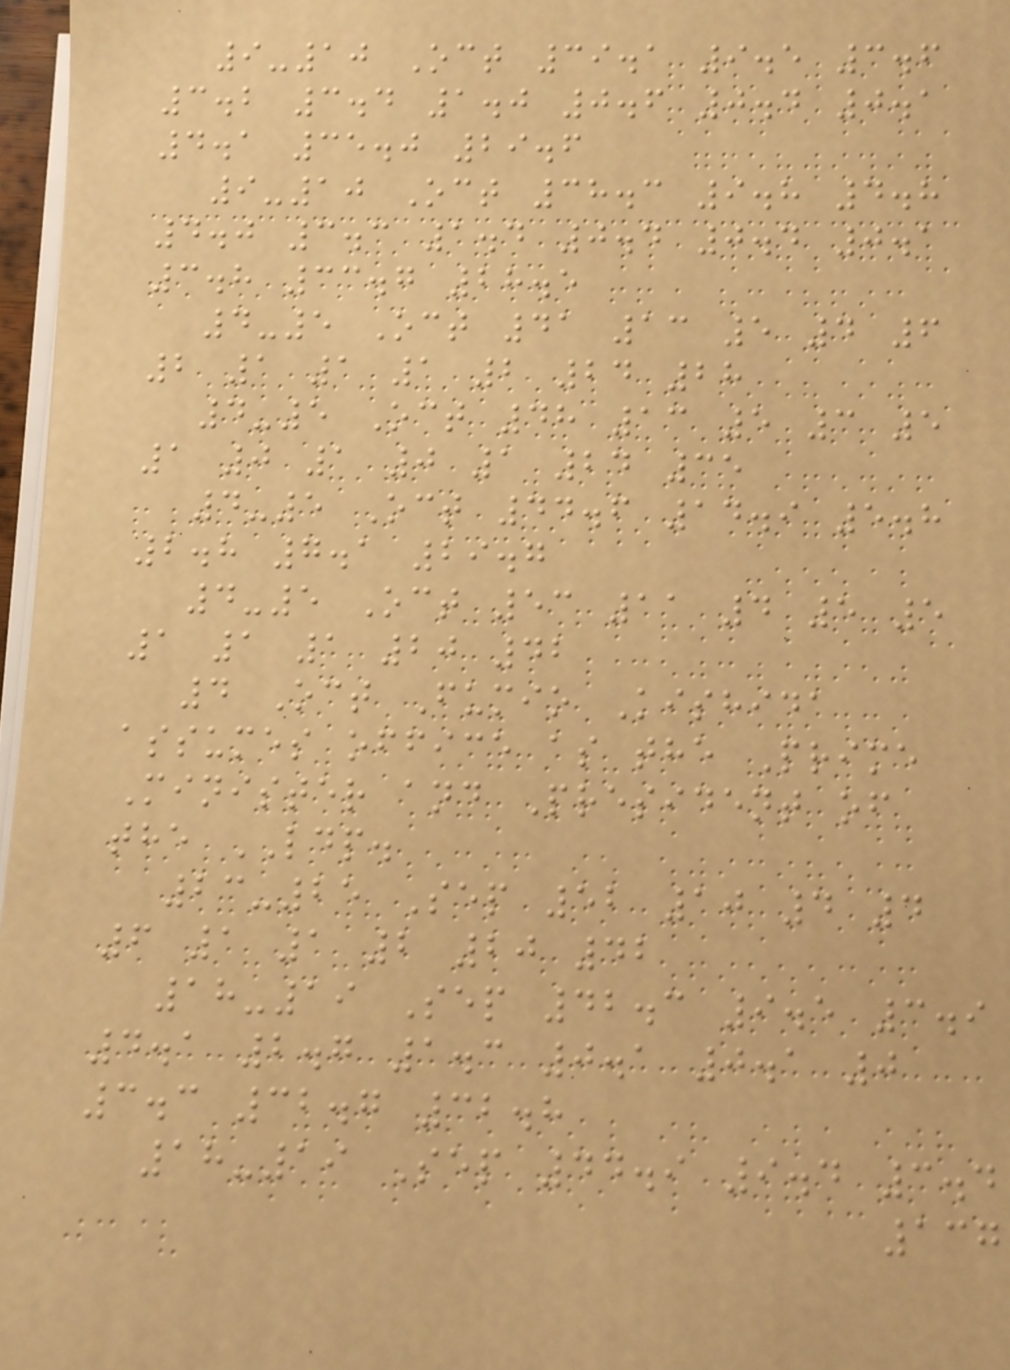9-10 Oct 39.1 9.5 3.6
3.2 3.4 1.0 0.6 0.4 0.1
4.1 35.0 29.6
9-10 Oct 38.3 9.8 4.8
4.0 3.3 1.4 0.4 0.4 0.1
3.8 33.7 28.5
4-5 Oct 41 13 5 4 6
2 1 1 1 2 24 28
4-5 Oct 48 13 5 3 5
1 0 1 0 1 24 35
4-5 Oct 44.6 14.9 5.8
2.8 7.1 29.7
4-5 Oct 53 11 4 5 5
1 1 1 20 42
4 Oct Fumio Kishida
assumes office as the Prime
Minister and President of
the LDP.
23-25 Sep 52 10 4 4
6 1 1 2 20 42
18-19 Sep 42.3 9.5 3.9
4.1 2.7 1.3 0.1 0.1 0
3.3 32.7 32.8
18-19 Sep 44.9 9.4 3.4
137
